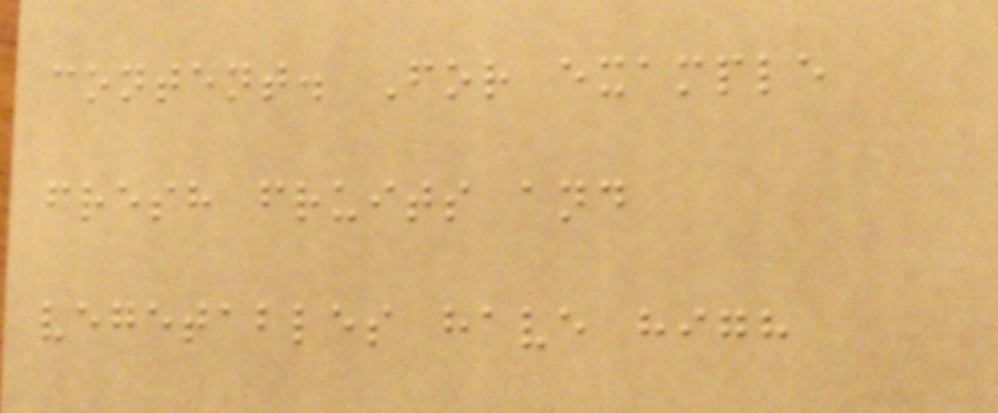content. For example
fresh fruits and
vegetables have high
